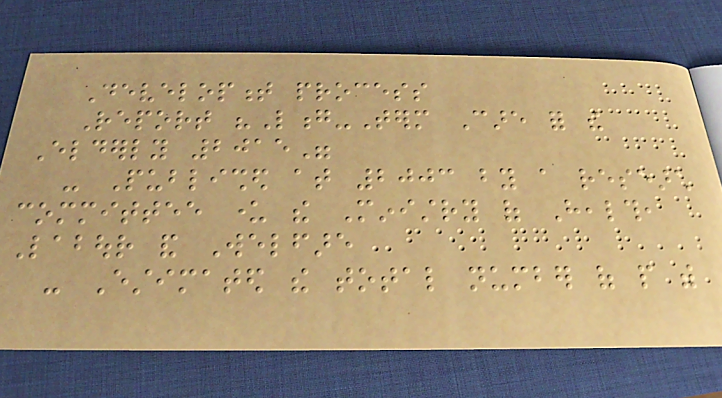Development process
Report "Long-Term Care for the
Elderly 2015"
- Published at 2003 by a research
committee under the Ministry of Health,
Labour and Welfare
- Estimated the total number of people with
